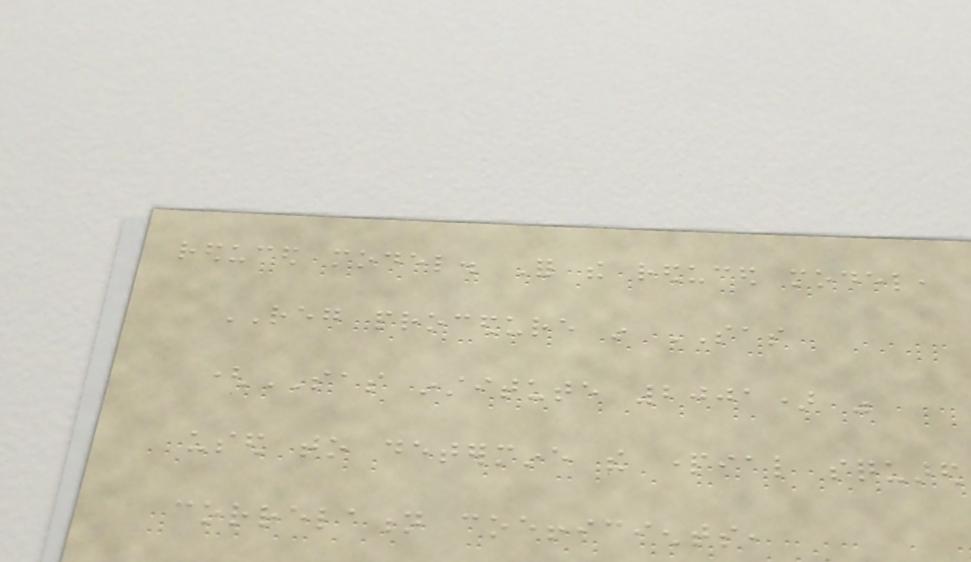reduced model. For the reduced model,
REG procedure in SAS
(SAS institute 2001) was
used to determine the partial squared
correlation coefficients,
